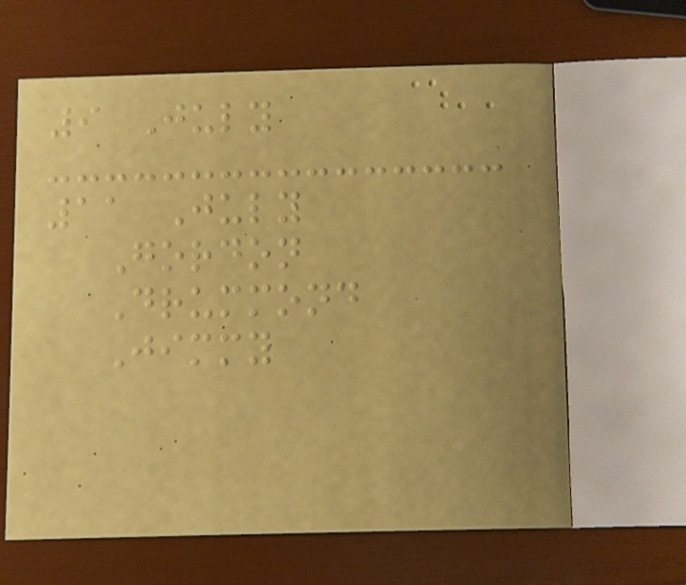9 July
11 July
Gordon
Drummond
Jimmy
